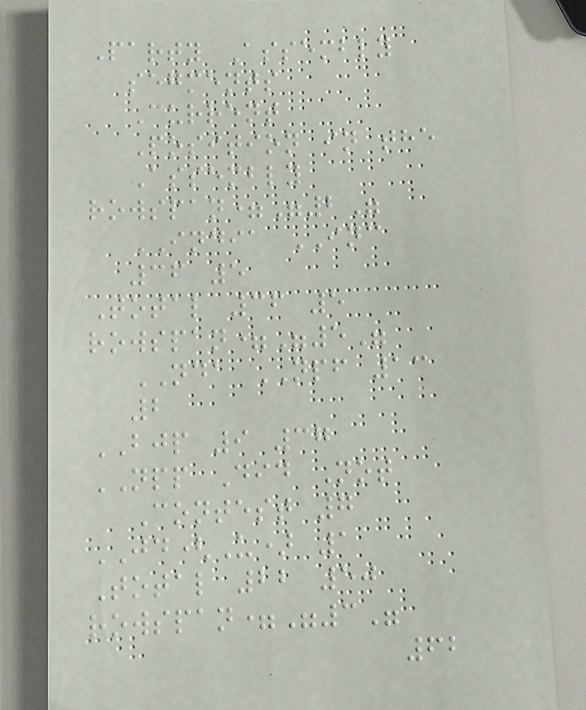Party Assembly
segments
Current
Position in the
Assembly
rowspan="2"
INDIA INC
36 5
Total 36 5
rowspan="5"
NDA NPF 13
2
BJP 9 37
NPP Did Not
Contest 7
JD(U) 1
Total 22 50
rowspan="3"
62
